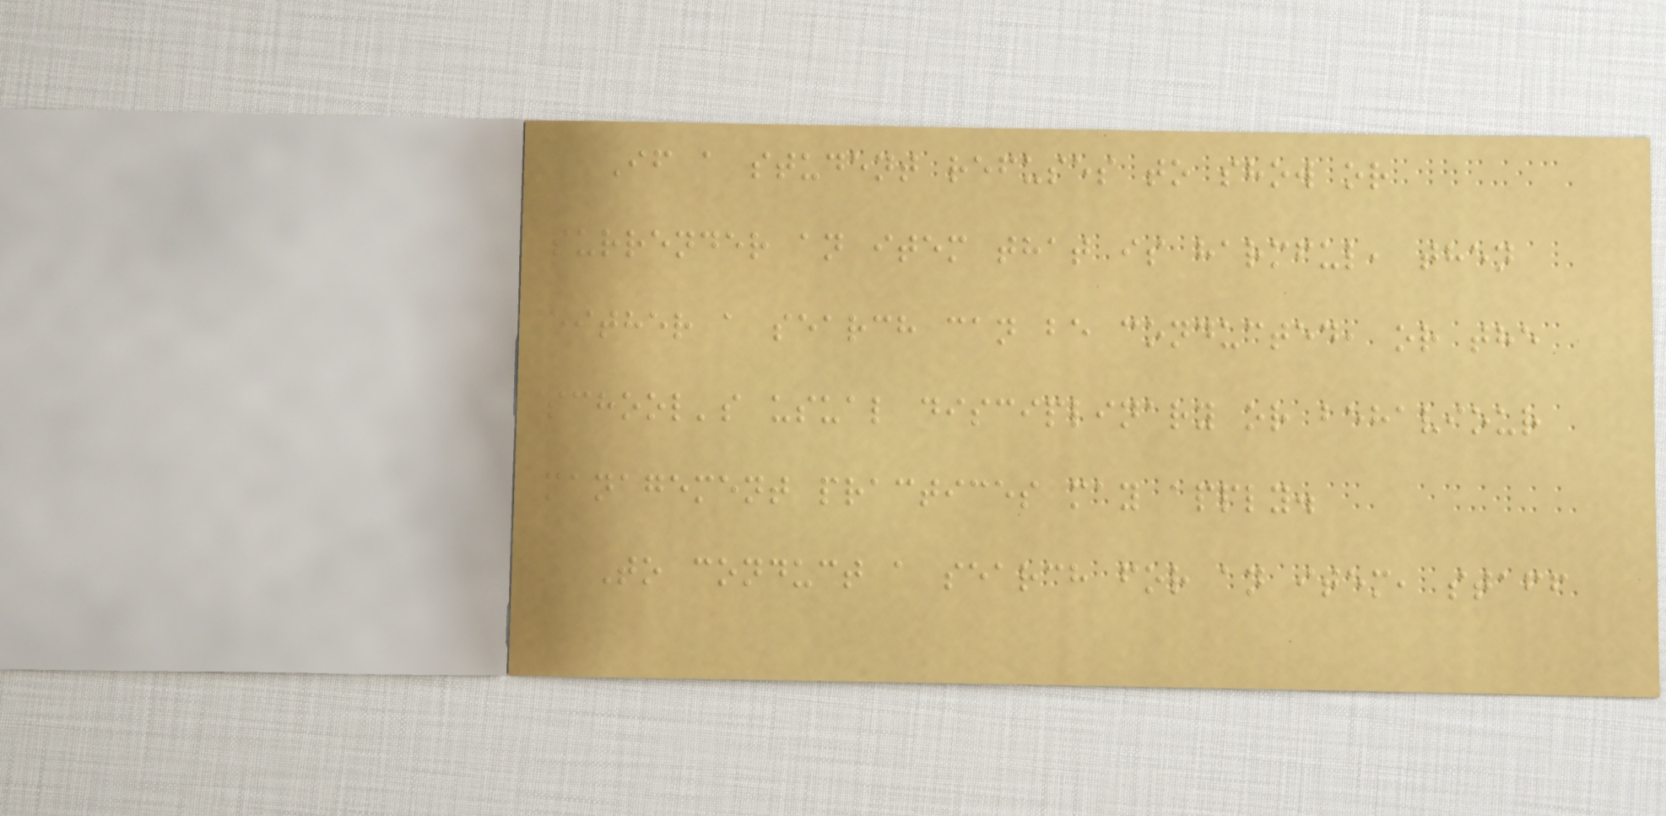If a student refuses to show or
surrender an item that is harmful, then
either a search can be conducted, or the
school's usual disciplinary or behaviour
management practices may apply.
To conduct a search for an item, staff
